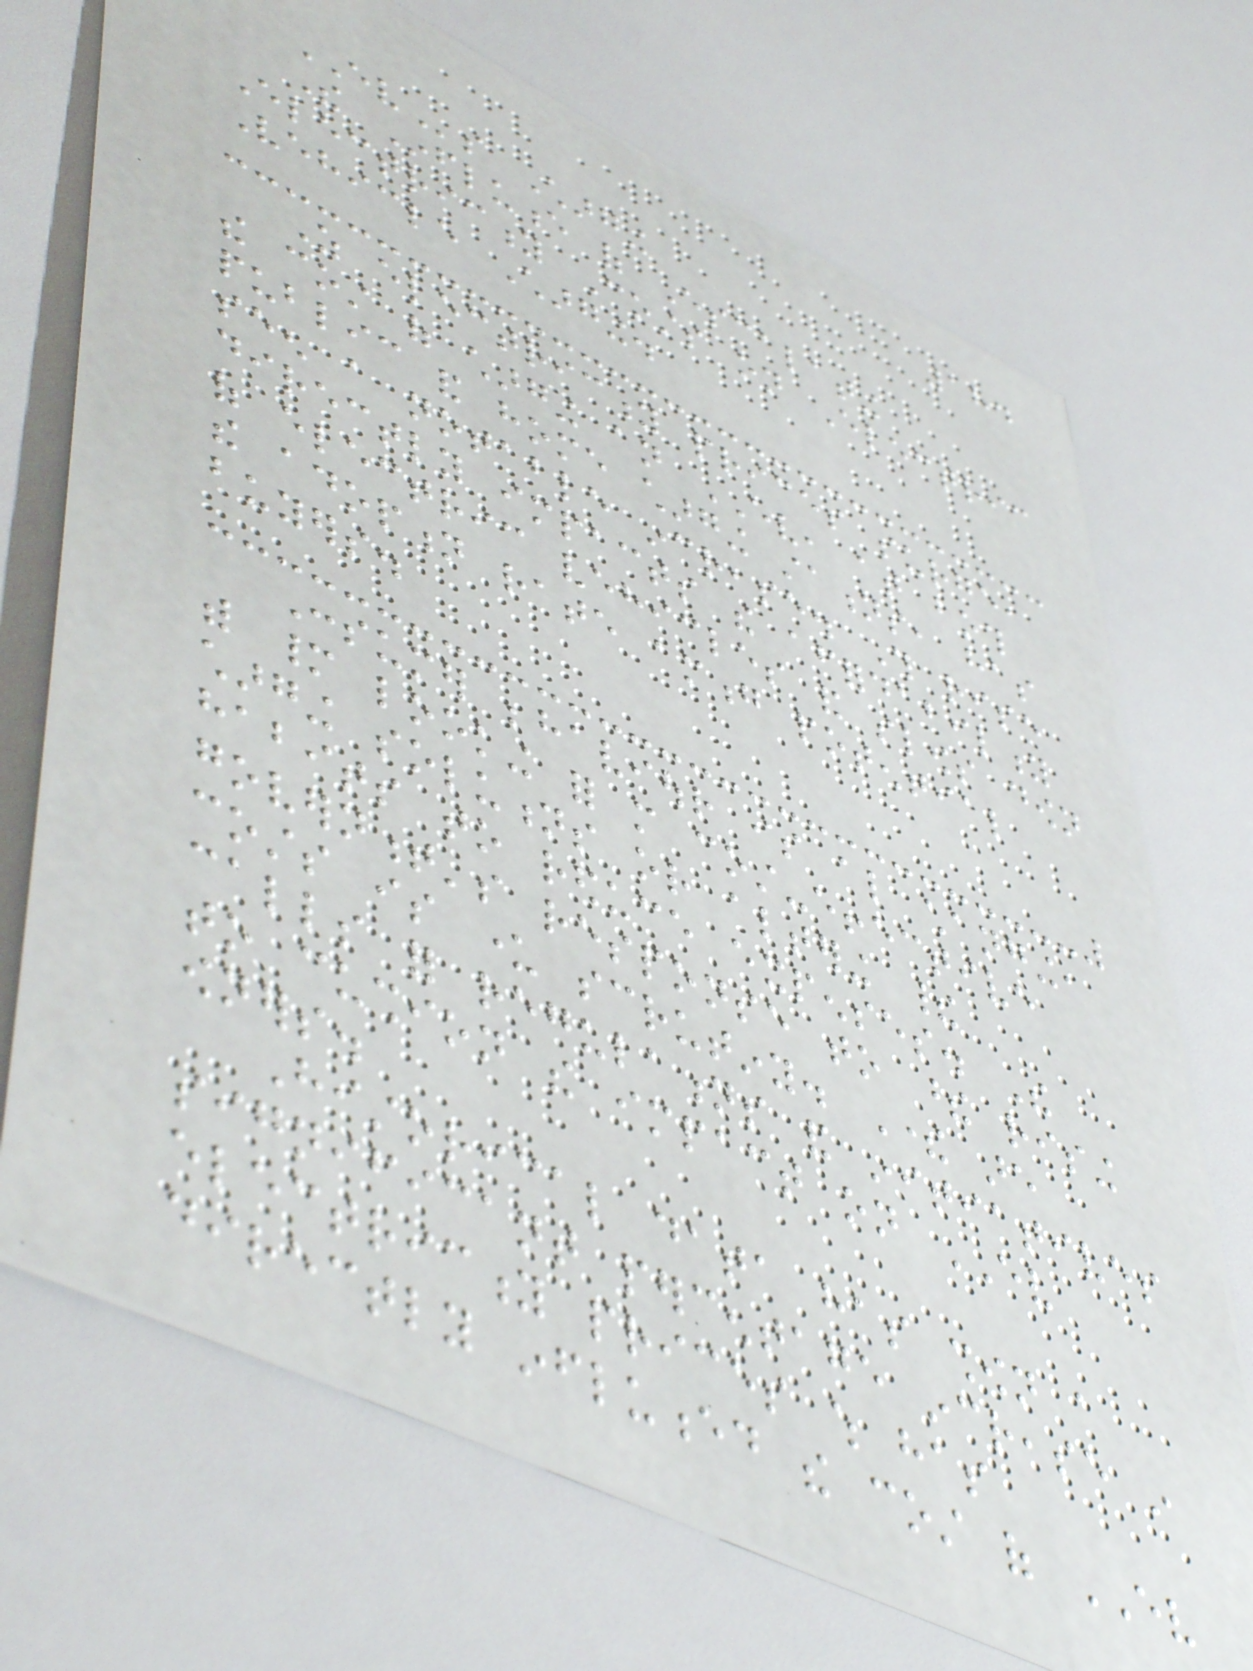184
EVs Charging
The Influence of Escalating
Electricity Costs on Electric
Vehicle Charging.
As electricity prices surge,
the cost of charging an EV, at both
public and home charging stations, has
seen a notable increase. This rise
directly impacts the affordability
of electric vehicles and slows down
the adoption rate among potential
buyers.
Consumer behaviour is also changing,
with many looking for more cost-effective
charging solutions or altering their
habits to reduce expenses. The
government's response to these rising
costs is under scrutiny. There are
calls for regulations and initiatives
to cushion the impact on EV
owners.
Historical data has shown a
significant percentage increase in
electricity prices which has
directly influenced the cost of EV
